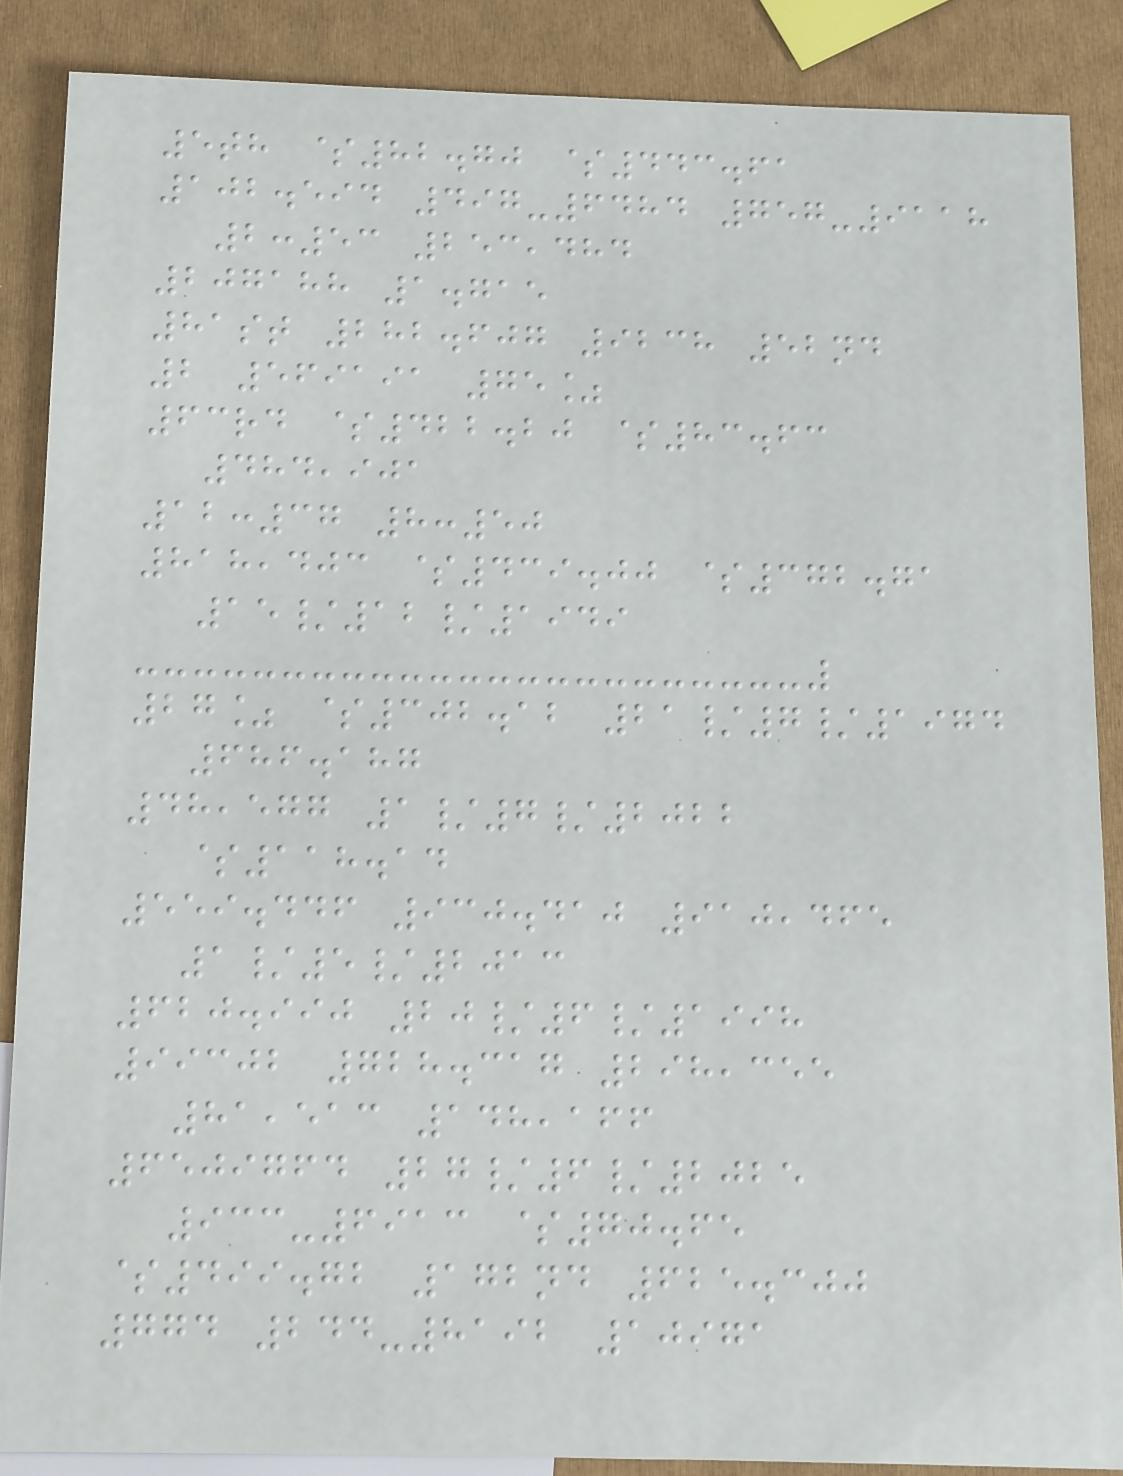5th $82.70 $443.61
102.594 497-6484 757-9118
2:53 253,484
207188 1.715
81st 282.607 9238 52nd
2 569191 75%
63rd $422.20 $83.63
484,901
12:37 8:50
818,403 $439.00 $372.71
15/12/1949
27% $302.12 21/7/1974
686.187
48,577 1/7/2022
$118.14
559.446 930.410 910,465
1/5/2013
620.990 20/6/1998
99302 728.317 298,355
81,513 148,166
6509764 27/6/2025
933-6913 $70.65
$499.72 172nd 625.300
774 244-8192 10971
